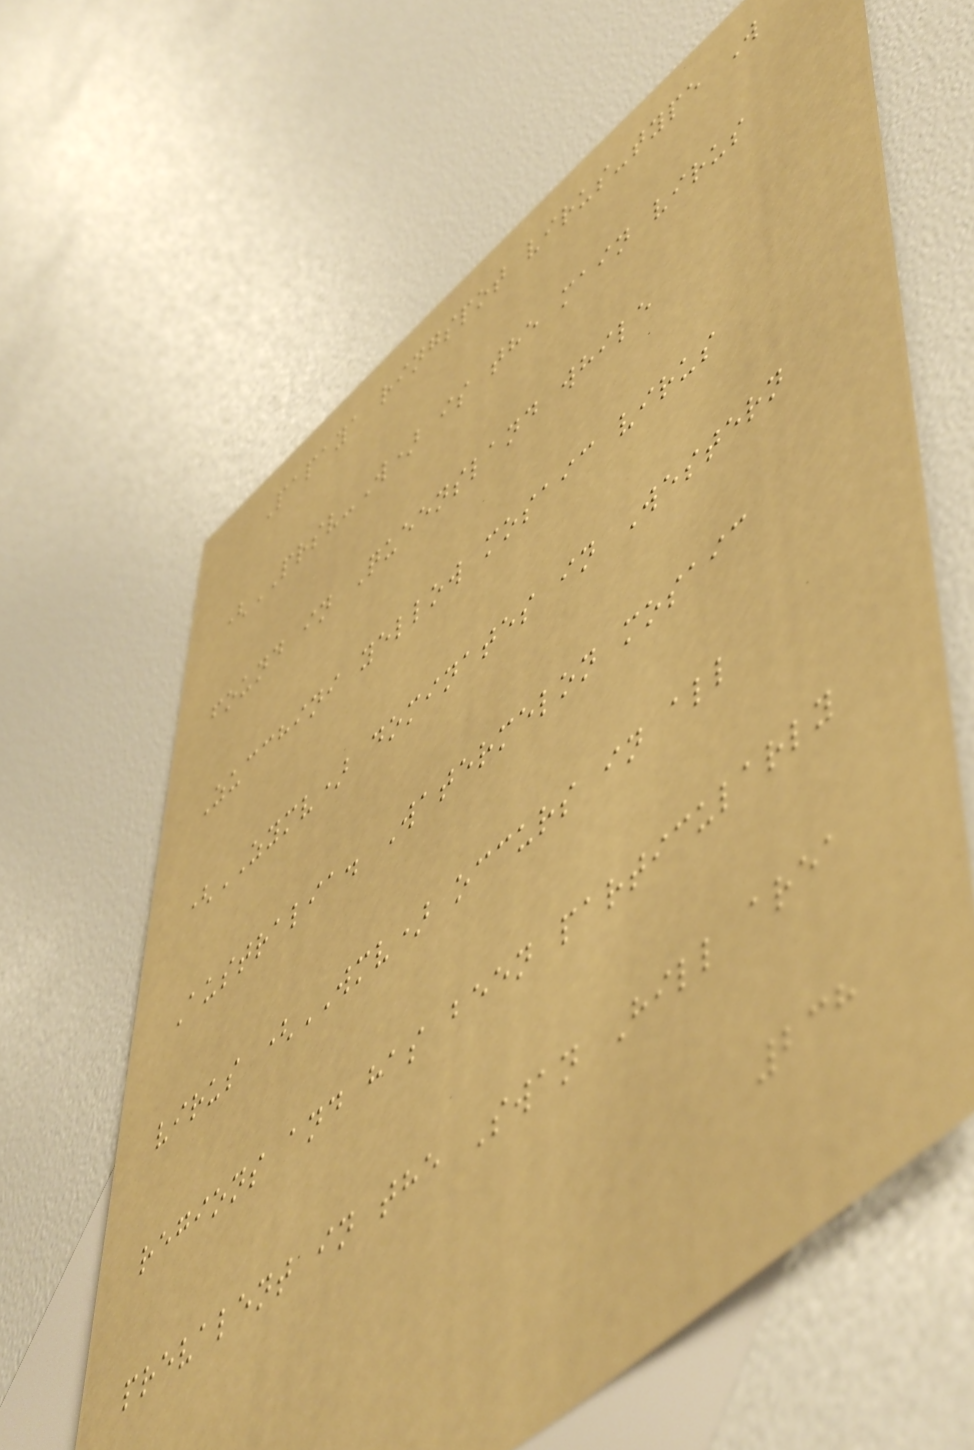Papaya ringspot virus-type W
(PRSV-W) is the main virus
found in Queensland while
Zucchini yellow mosaic virus
(ZYMV) dominates in Western
Australia. Watermelon mosaic
virus (WMV) occurs in all
regions and has been particularly
prevalent in the Swan Hill area
238
